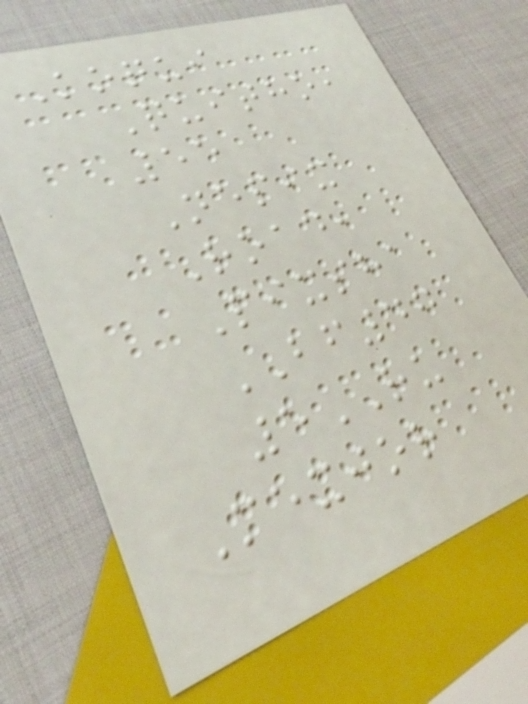Koqui
Quitho,
55
Nepix
Road,
Pixsha
BF47
5RU
Mexjor
